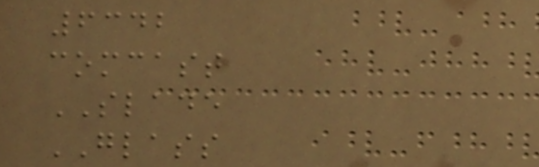6342
comcast
SLADE
GLASS
